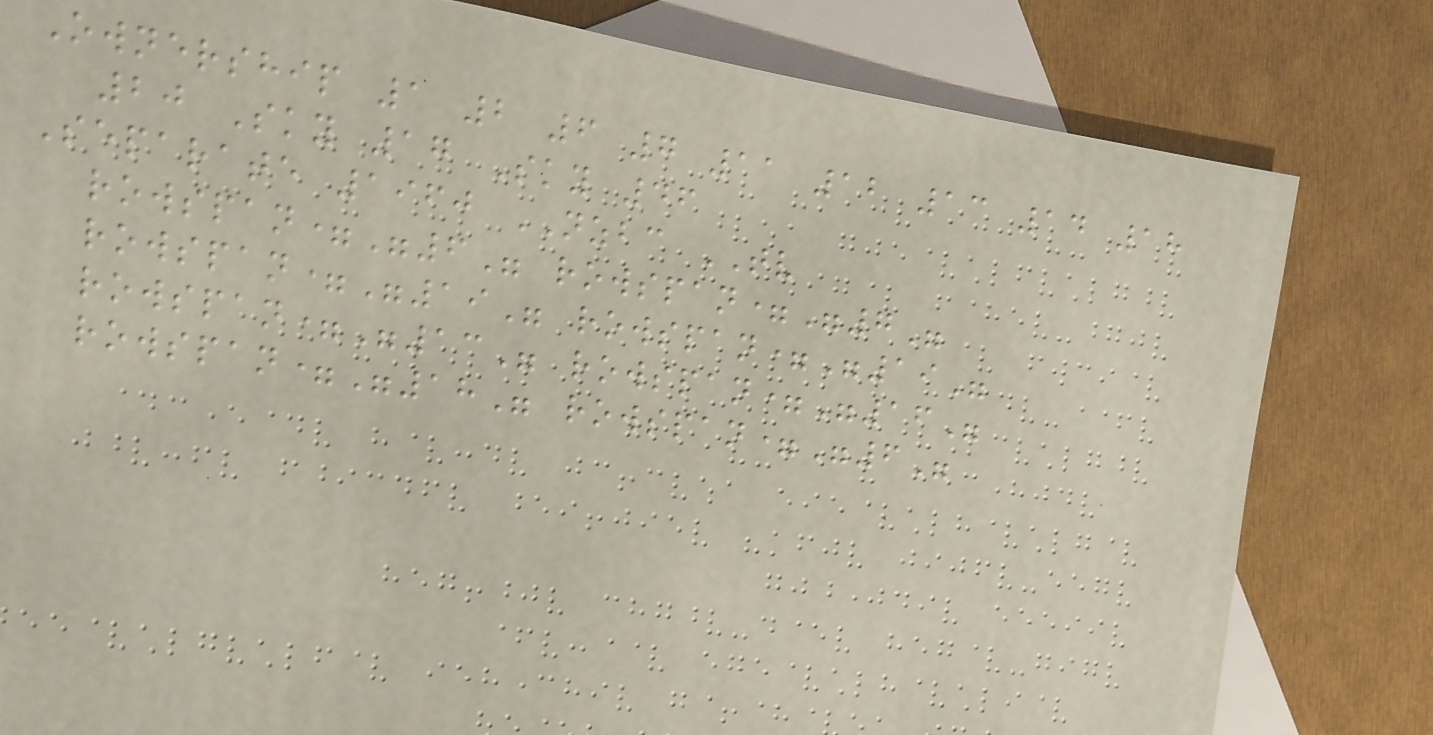Ownership 1 2 6 7 11 12 13 14 18
20 Sky 17 Sky 46
Separate 1960 NZBC TV
rowspan="6" rowspan="7"
rowspan="19" rowspan="19"
rowspan="13" rowspan="16"
rowspan="18" rowspan="6"
